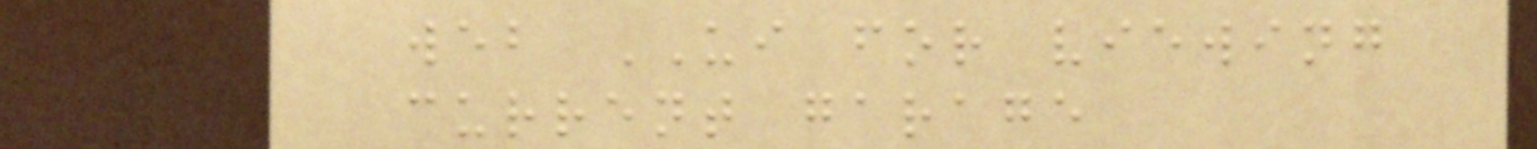web UI for viewing
current garage
